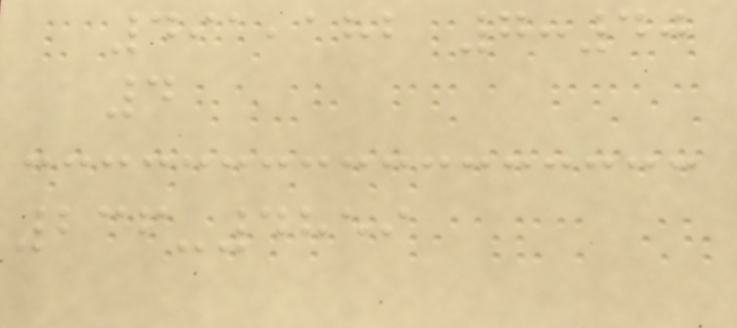491,182 7:40
4
236-4859
